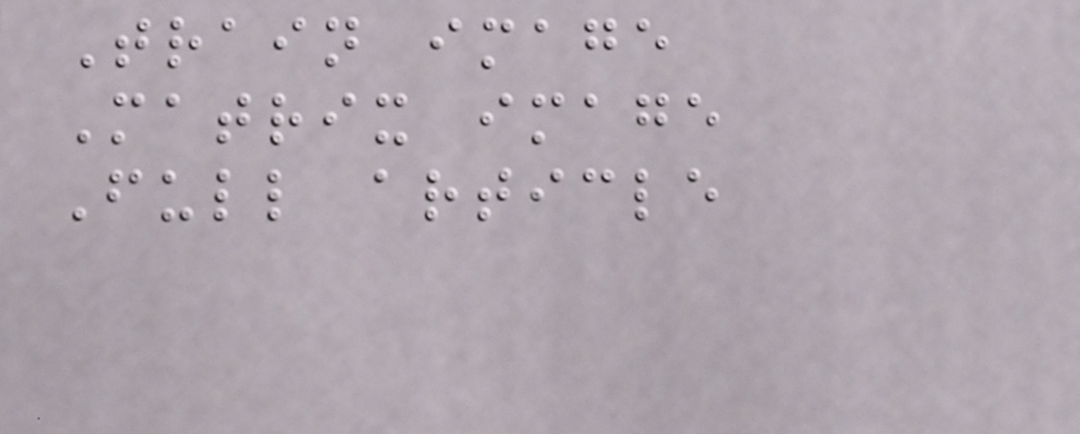Train image
Matrix image
Full article
